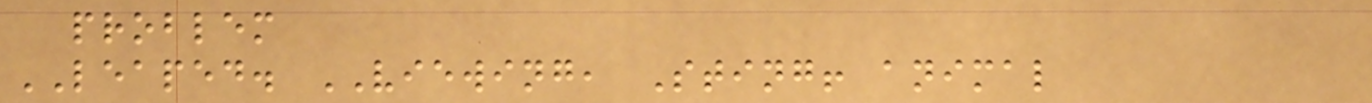problem
LEAPED. VIEWING, Sting! animal
